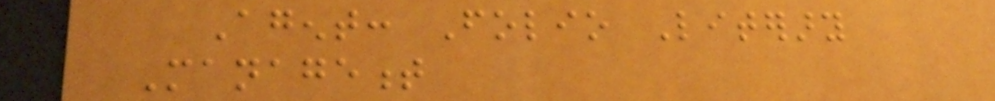Agent: Folio Literary
Management
